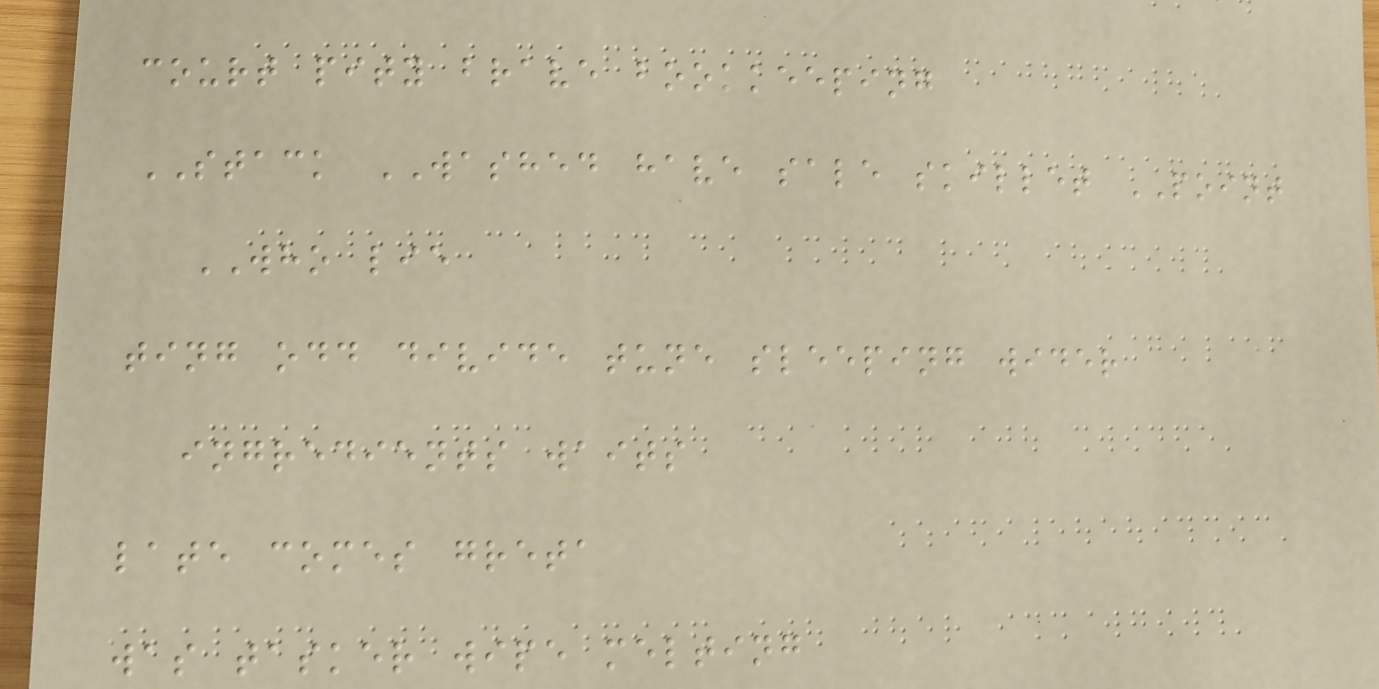court pity brave bookkeeping
STACK WASHED have sale skillet POINT
WHO lie
ting odd divide tune sleeping wider
ingredients waits
late comes greta
was tasker wipe melting
